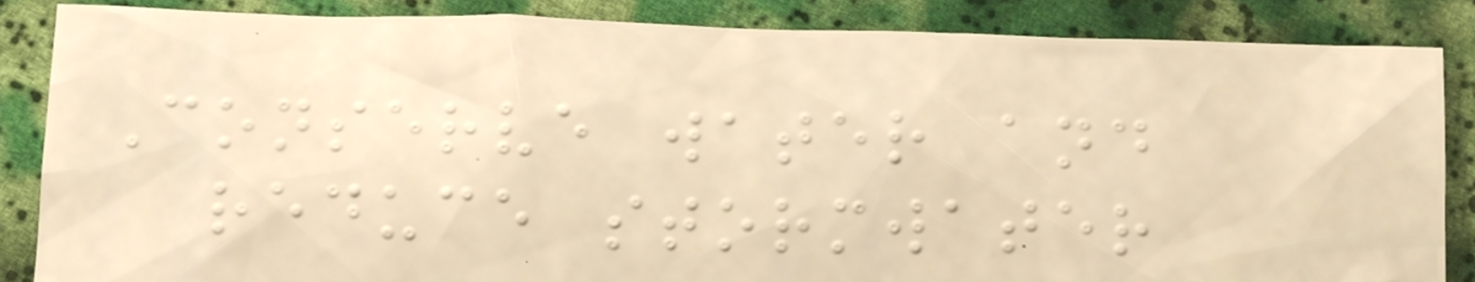Conserve water and
reduce stormwater
